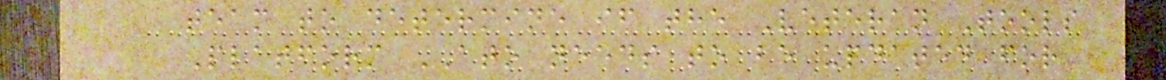team to determine if the Veteran Tools
Platform ATO needs to be updated for
